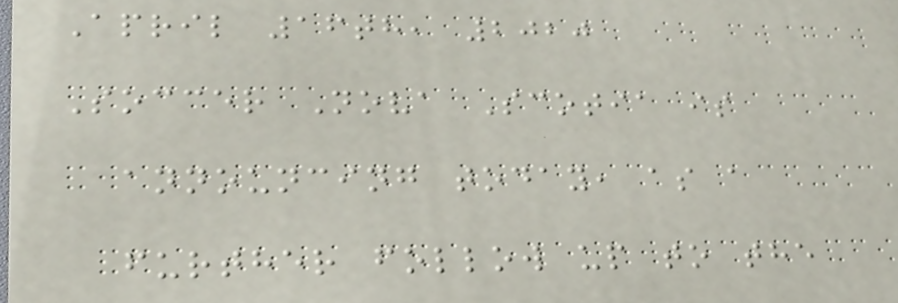April 16th, 2020
Soccer Nova Scotia is
announcing today, as a
further follow up to the
